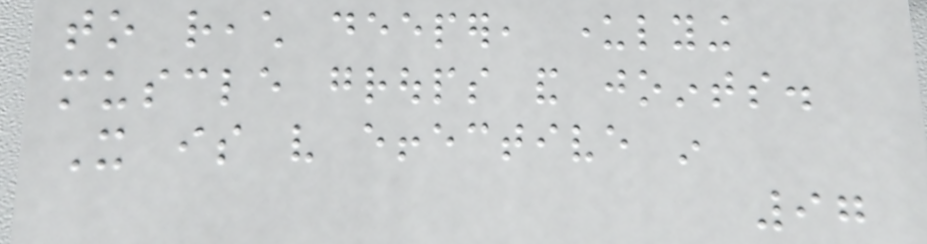to reach deeper, underlying
muscle groups and joints.
It is very effective in
97
